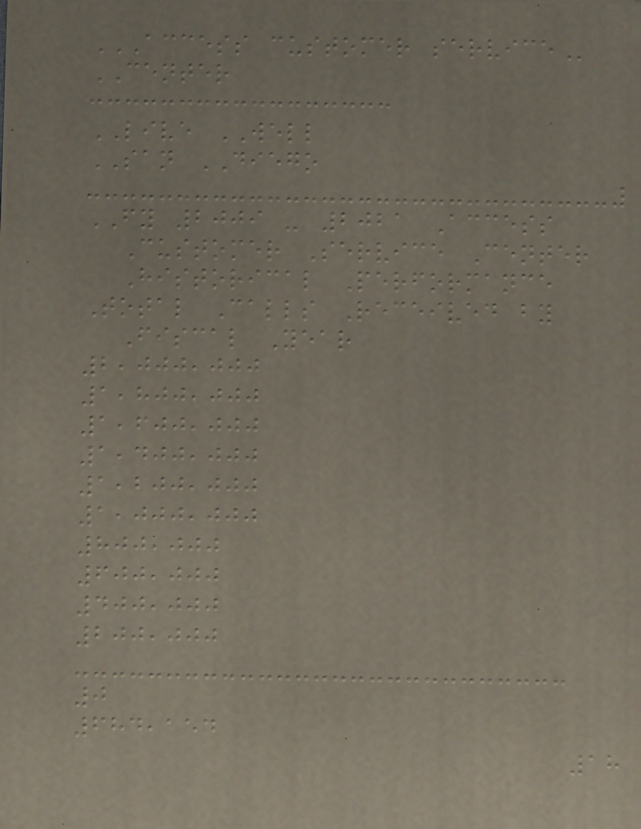ACCESS CUSTOMER SERVICE
CENTER
LIVE WELL
SAN DIEGO
FY 2009 - 2021 Access
Customer Service Center
Historical Performance
Total Calls Received by
Fiscal Year
2,000,000
1,800,000
1,600,000
1,400,000
1,200,000
1,000,000
800,000
600,000
400,000
200,000
0
684,154
18
